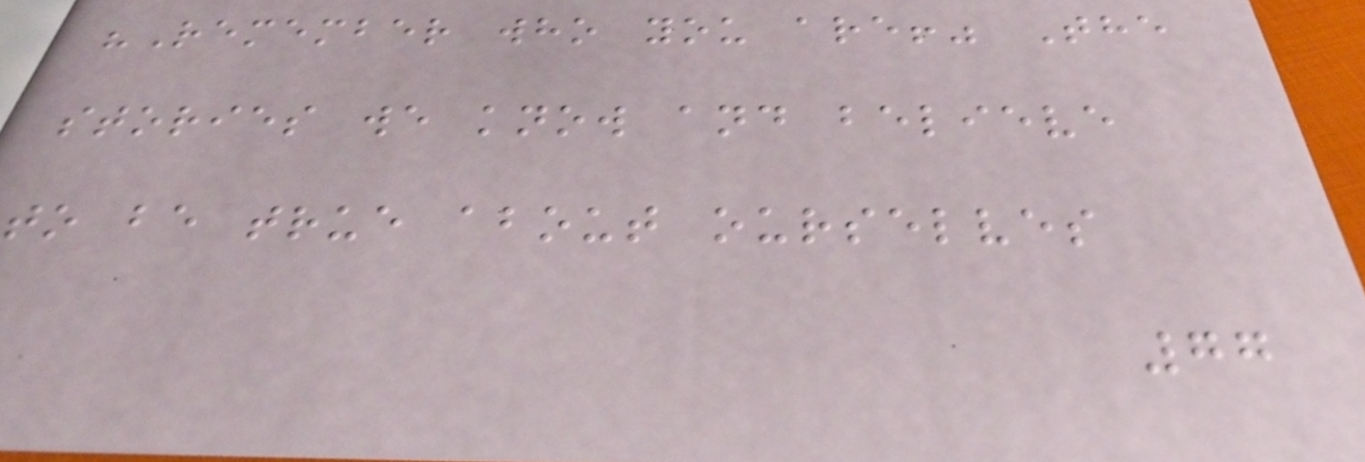"Remember who you are!" The
stories we know and believe
to be true about ourselves
77
